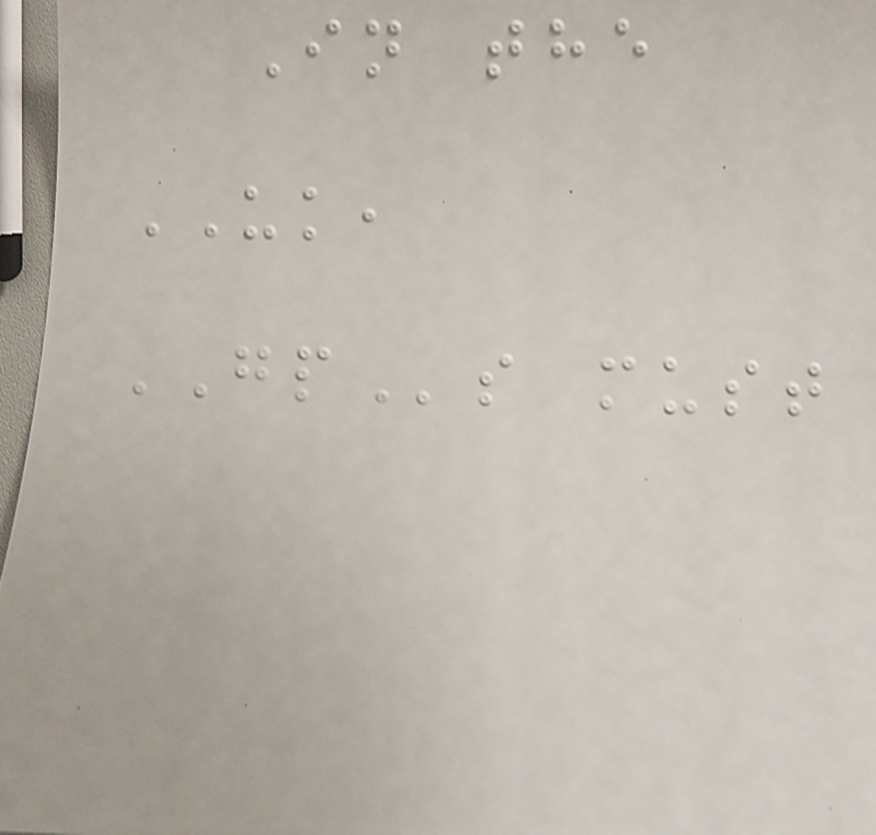In the
UK,
GPs must
